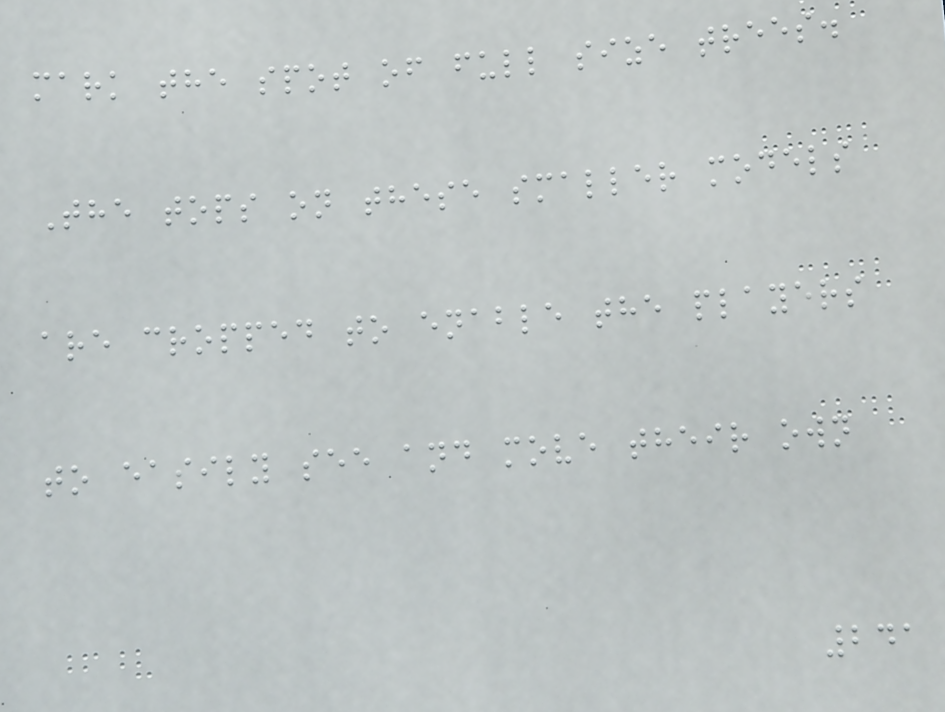mark the spot of full size trees.
The tops on these smaller models
are cropped to enable the players
to easily see and move their own
241
